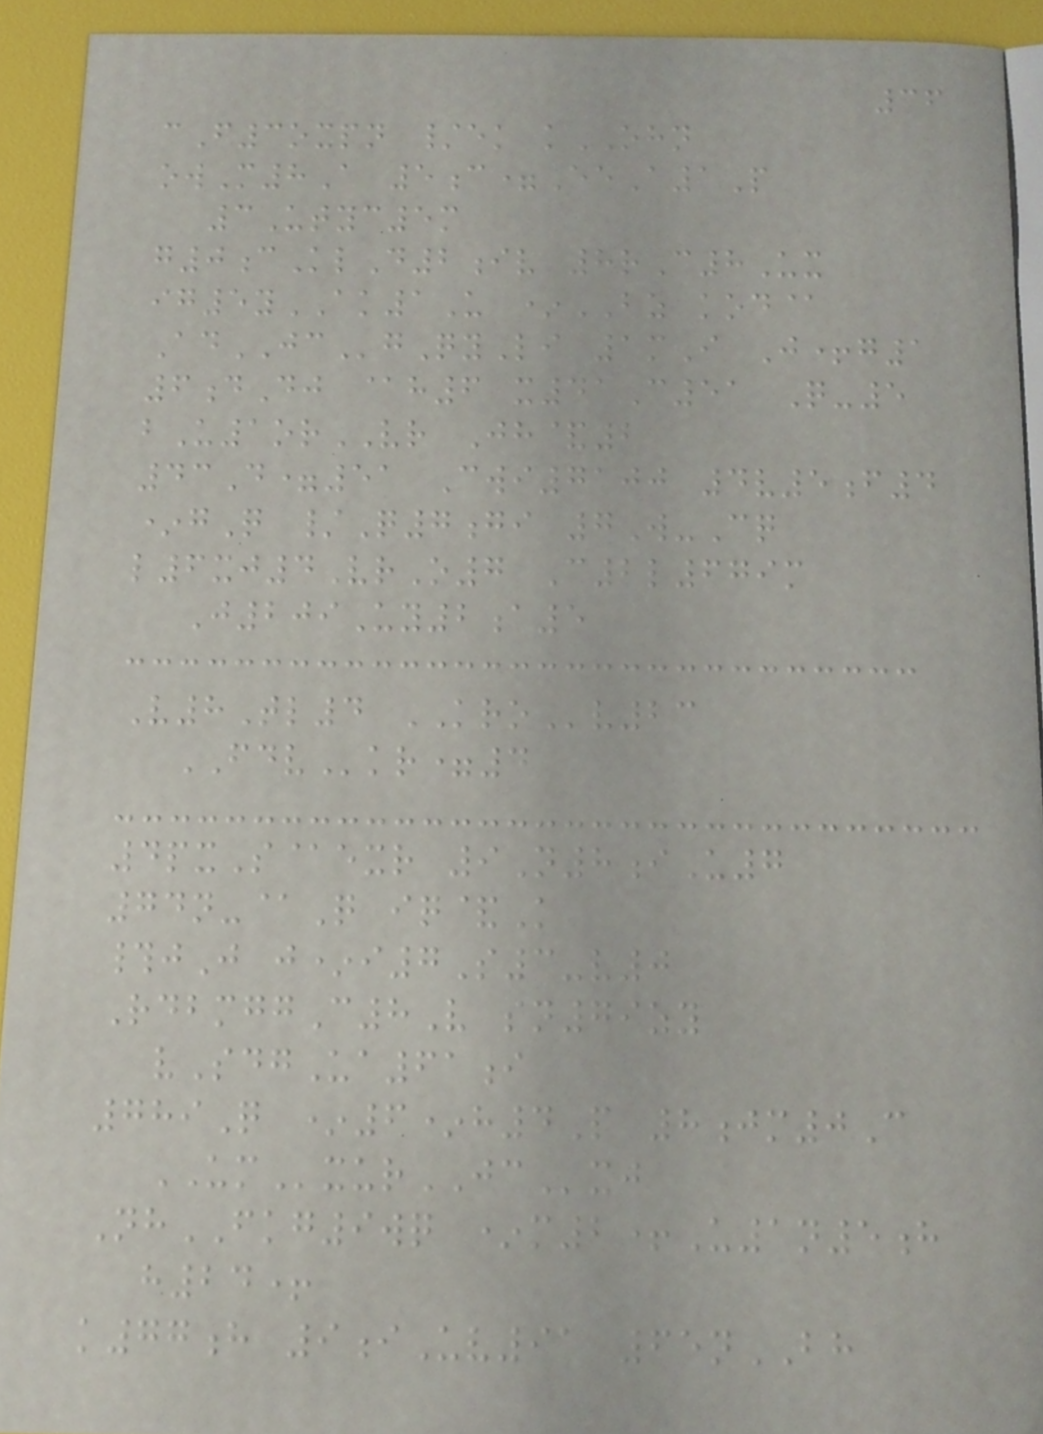36
cF3oxpn /ek kOHN
owM8A 5c=EeA1P
3Utyc5m
g0cKlD2iv 8rC8Ux
ig5yAK1U *BZ kod@
AdJCgQyLi 1mI J+g1
6dDj @h6 x41C51 Q-5
bU1orVR Jh&2
43D=51 Cwi7100 4v5f4
*gQ /Q7gi 7W-Cq
l6xj4VrO7 C2l679m
J209Uy2a5
V8Tl4 KROv23
FDVkr=4
4pxS@exr 9N8iU7
74n-@Q iq&K
#jJ j*i7S3-v0
RdbmggC8V sn79zy
vSdgUa61i
789Q *6*h4P 8jm0C
UMxurJCxj
NhFKG9wq *m2+U1n5h
h24+
k77h 9iUv91 65nBH
